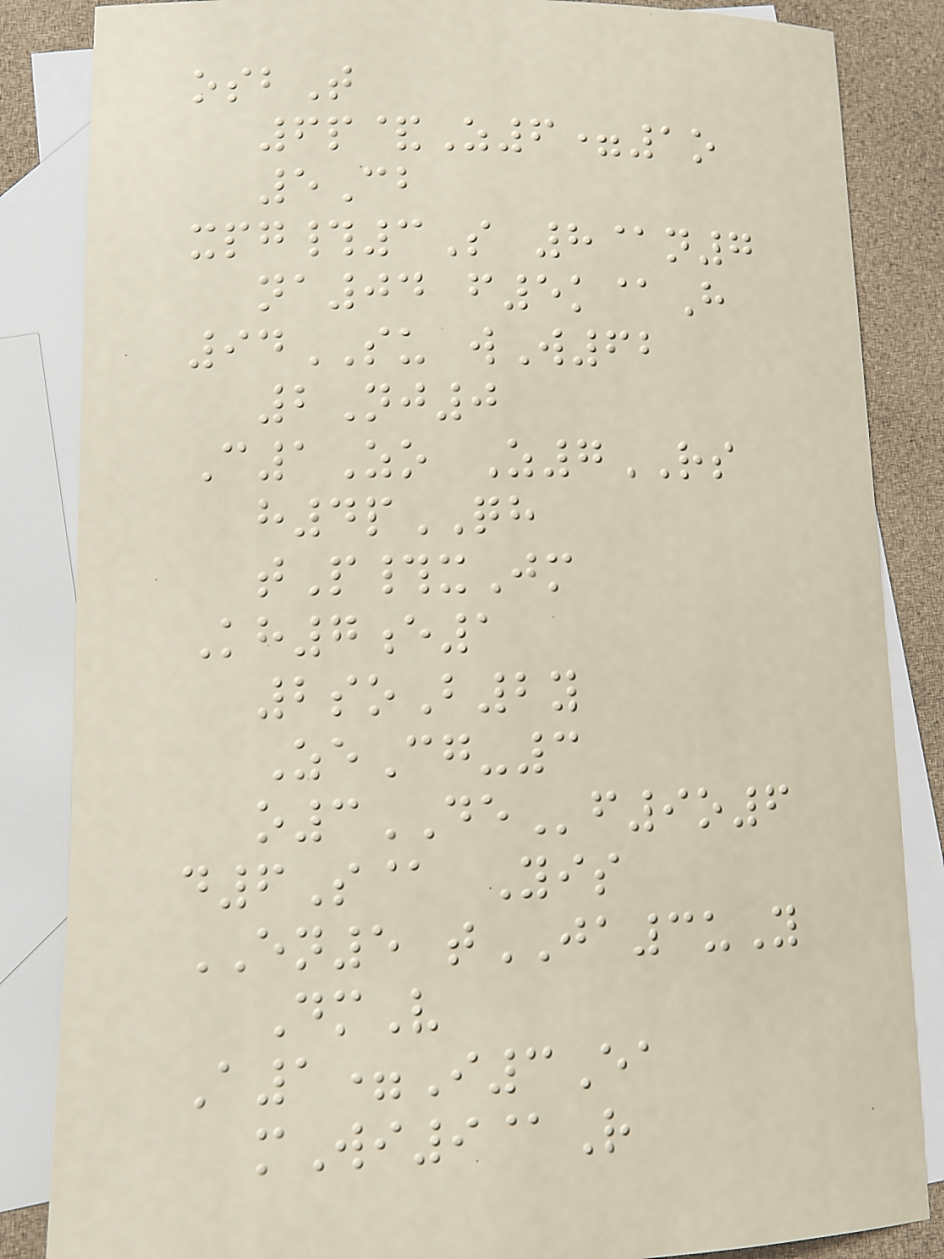osbT
6p&Z6=1o
5Cb
xpg#3S 8@n7
na04 f5k@H
94SU wW62
2Nj0
C1Zo Z7RS
h4pQH
tP#xJm
Kh7e1
2soB2y
ZeCg-3
o3DEf9o6
d6S@ Yis
EN5 tJA3uY
DmV
A1=I3Ea
mWi9@R
